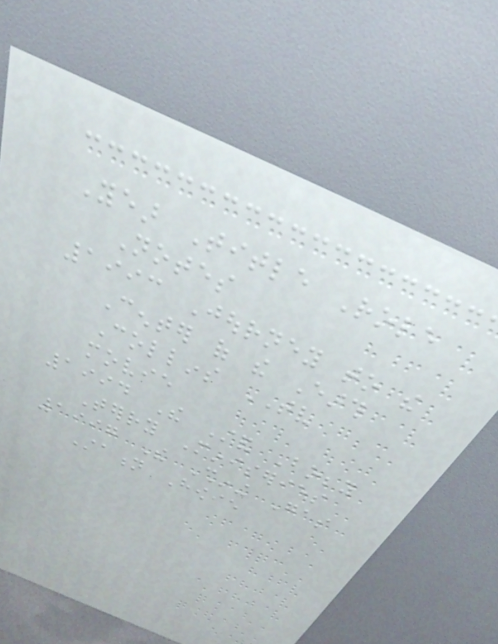Year Title Role
Notes
1993 Journey to the
Center of the Earth
Collins TV
movie
1994 The Stand Bobby
Terry Miniseries
1997 The Shining Gas
Station Howie
